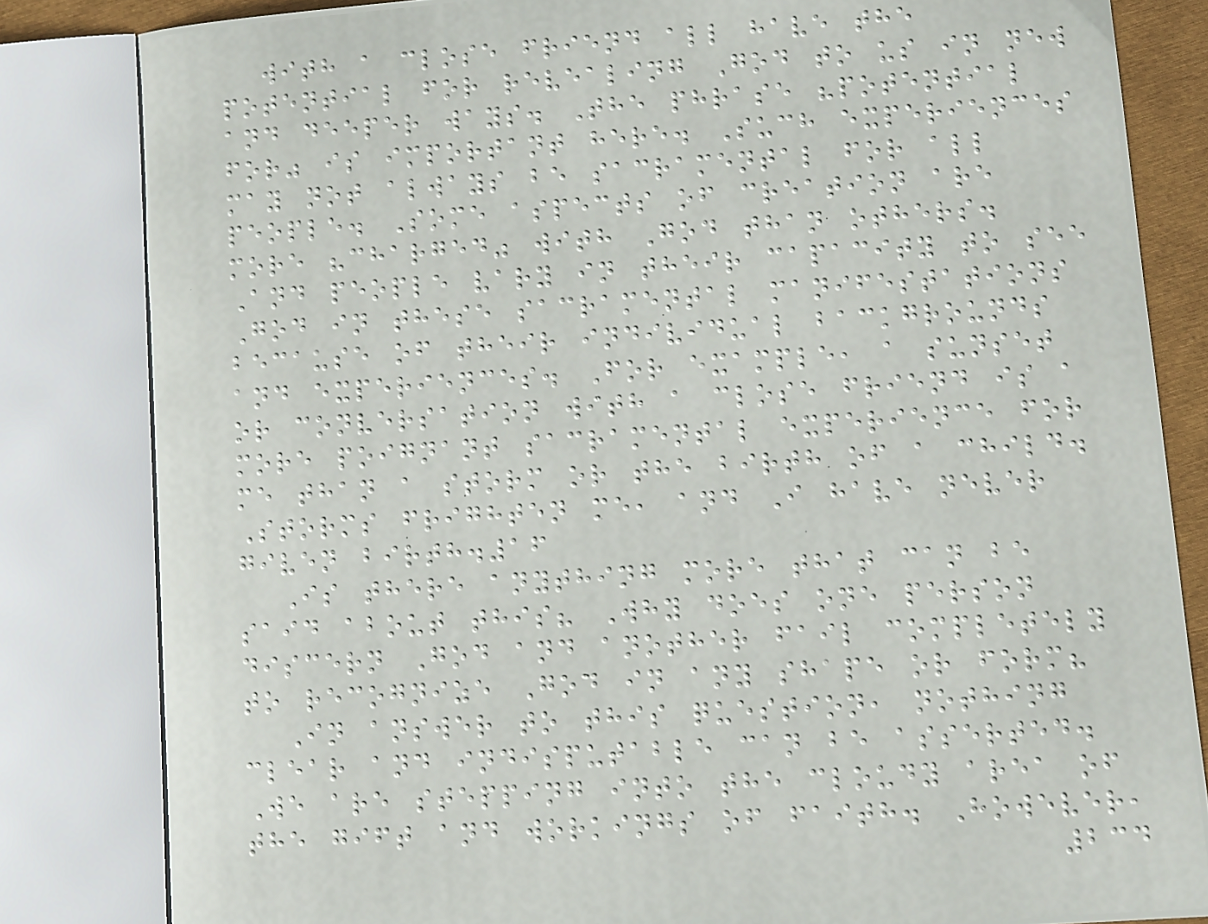with a close friend all have the
potential for revealing God to us in new
and deeper ways. The phrase "potential
for" is important here. Such experiences
may not always be sacramental for all
people. Some aspects of creation are
more "charged" with God than others.
And people vary in their capacity to see
God in these sacramental manifestations
because of their individual backgrounds
and experiences. For example, a sunset
or conversation with a close friend is a
more poignant sacramental experience for
me than a storm or the birth of a child.
Storms frighten me, and I have never
given birth.16
Is there anything more that can be
said about this? Why does one person
discern God and another fail completely
to recognize God in any shape or form?
In answer to this question, nothing
clear and indisputable can be asserted.
We are stepping into the cloudy area of
the gift and workings of faith. However,
234
